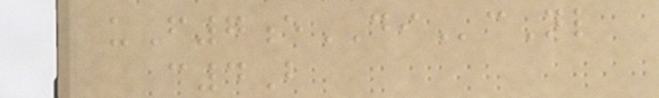uF7eDIcNl
c4B
